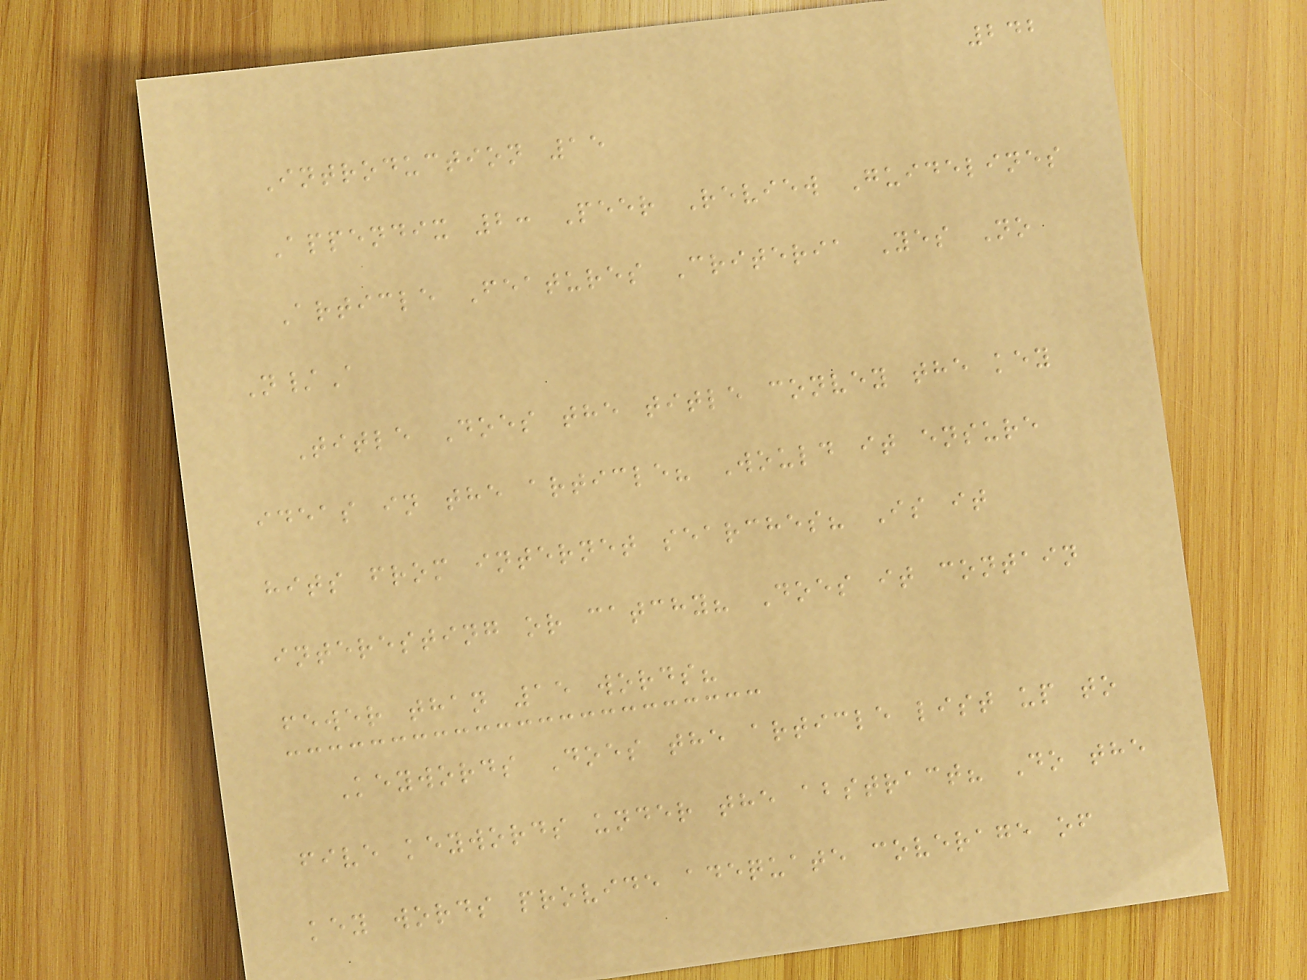242
Introduction 15
Appendix 2: Peer Review Guidelines
Article Features Criteria Yes No
N/A
Title Does the title convey the key
ideas in the article? Would it ensure
hits from internet searches? Is it
interesting or catchy? Does it contain
fewer than 15 words?
Keywords Does the article list up to
five keywords under the abstract? Do the
key words provide adequate coverage of
